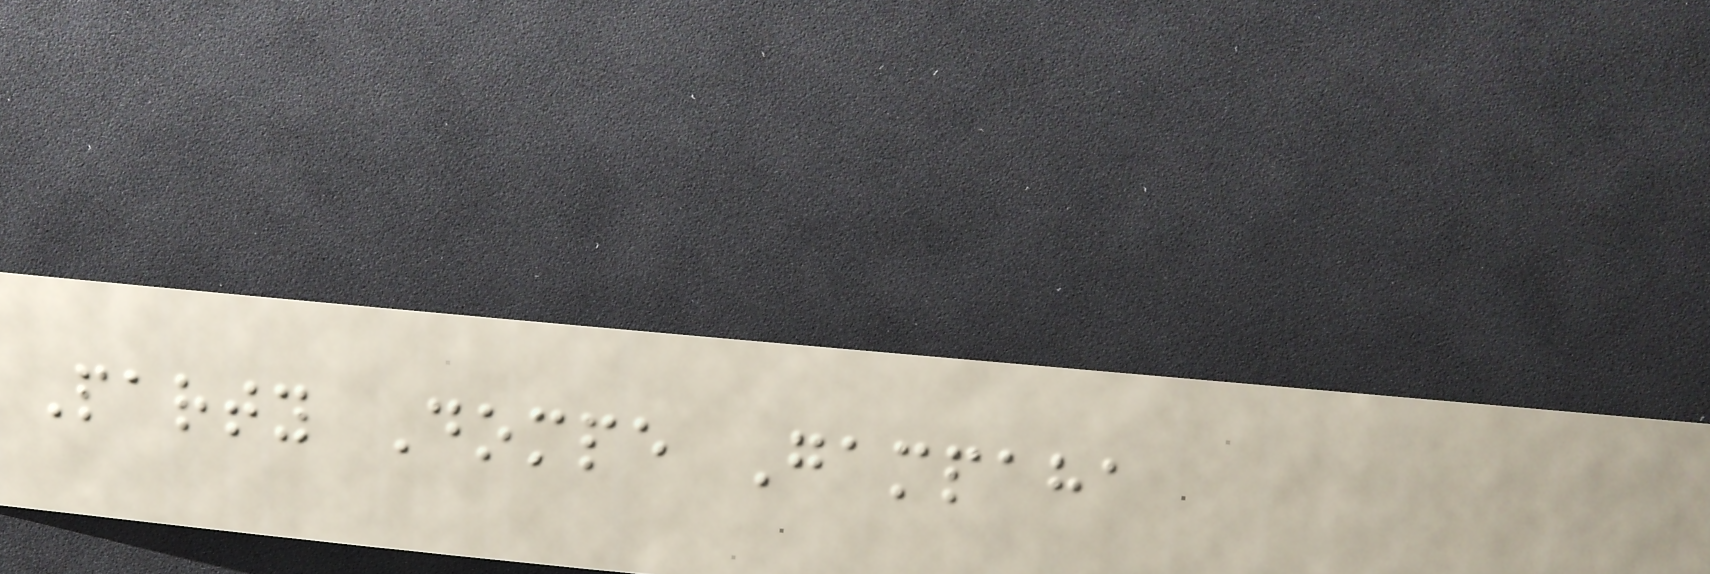Party Dompe Gampaha
